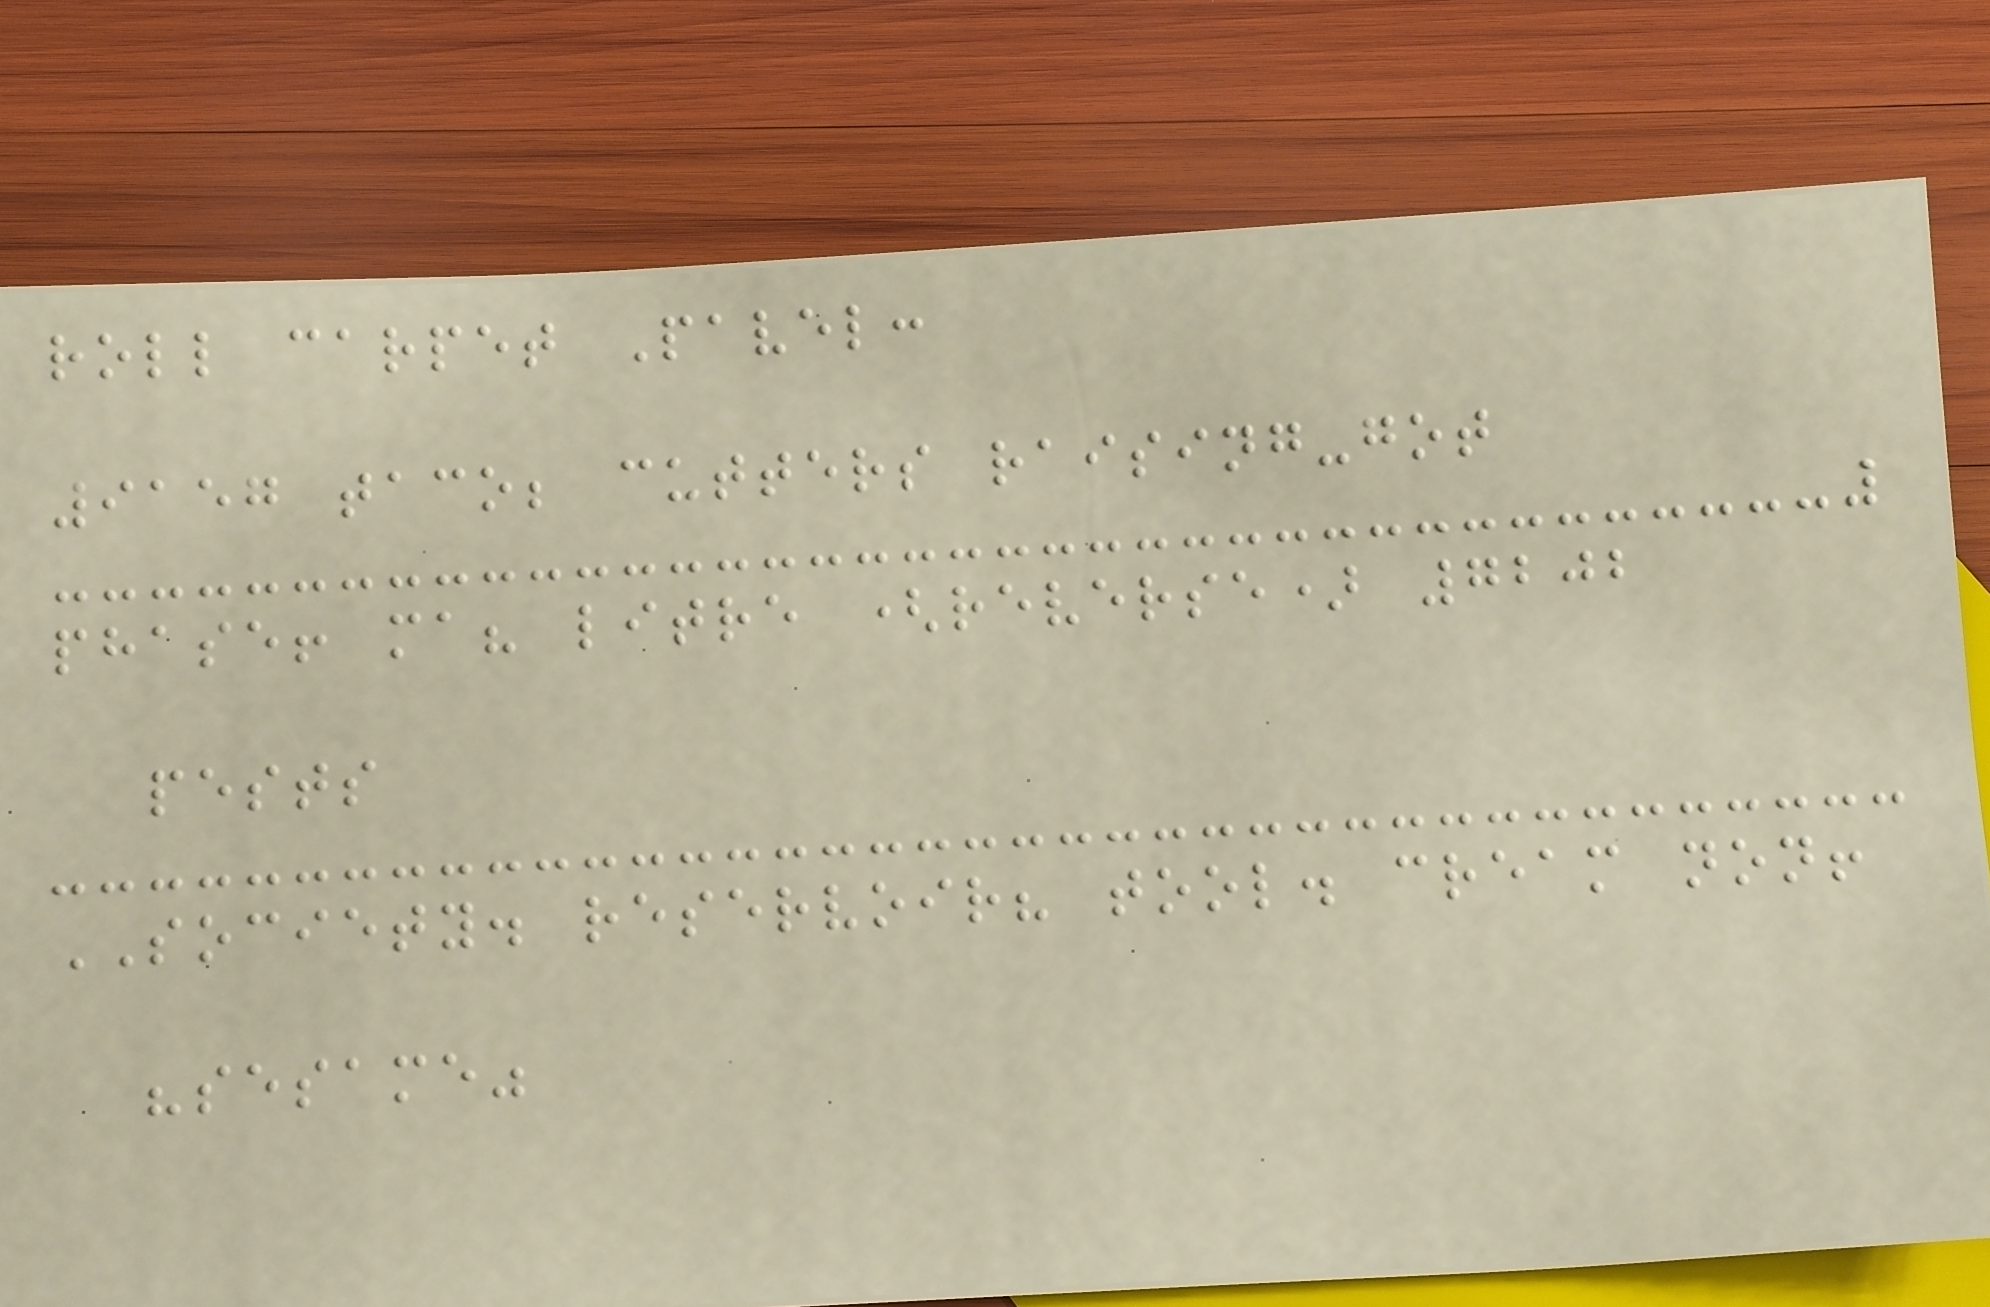roll carpet Pavel:
9157 taco; cutters raising-got
phase! ma? litre (reverse) 7202
pests
SOCIETY. reservoir? tool. cream non!
"sesame"
